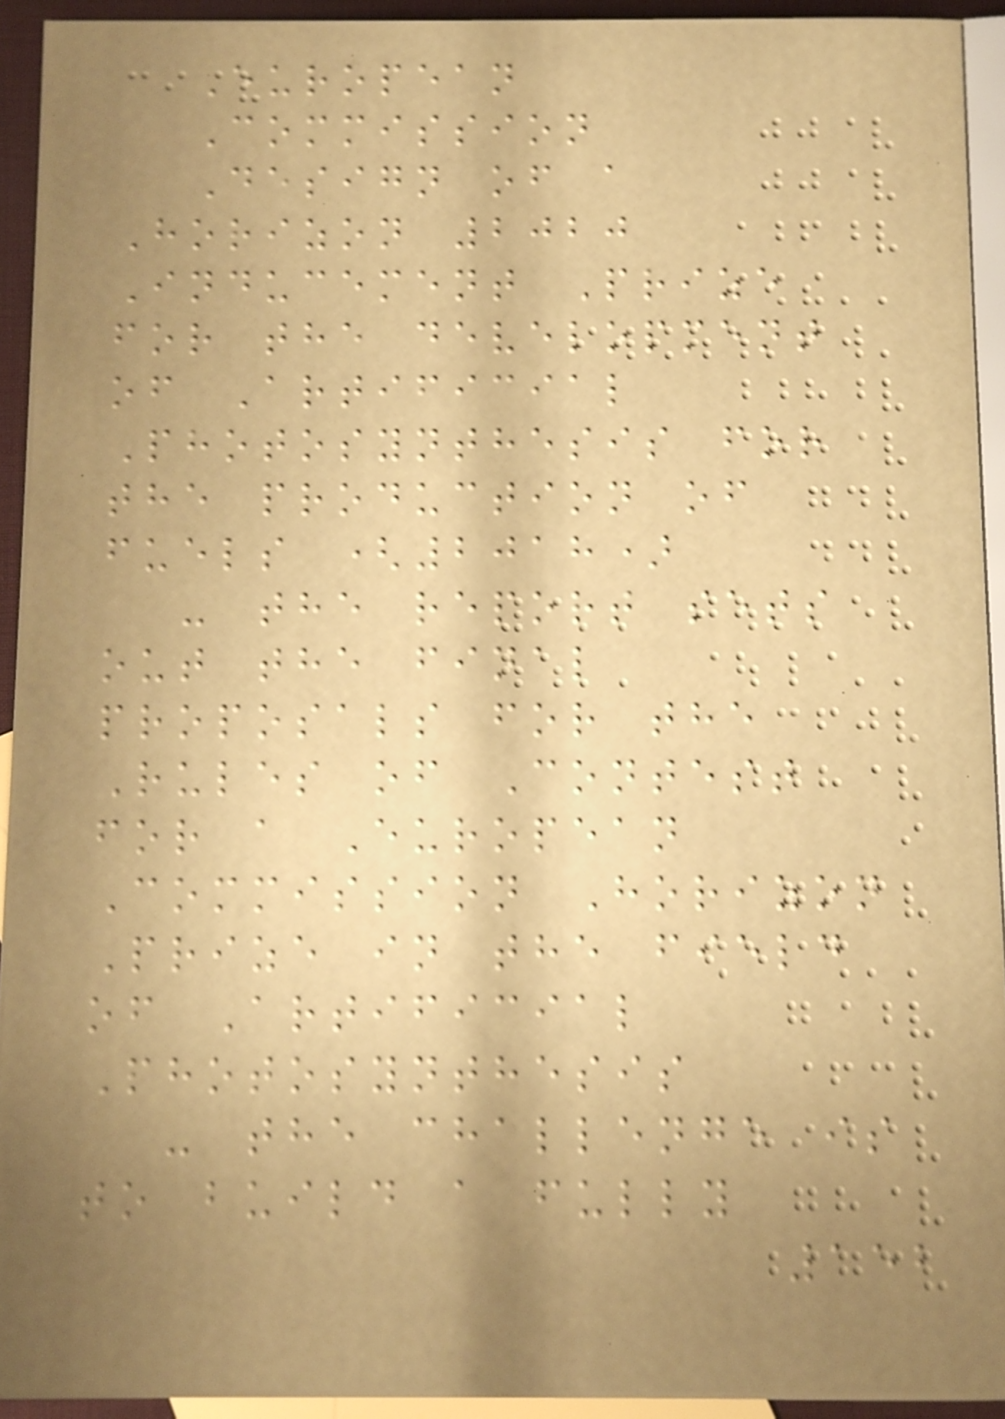European
Commission
Design of a
Horizon 2020
Inducement Prize
for the development
of Artificial
Photosynthesis for
the production of
fuels (2018)
- the report sets
out the final
proposals for the
Rules of Contest
for a European
Commission Horizon
Prize in the field
of Artificial
Photosynthesis
- the challenge is
to build a fully
152
